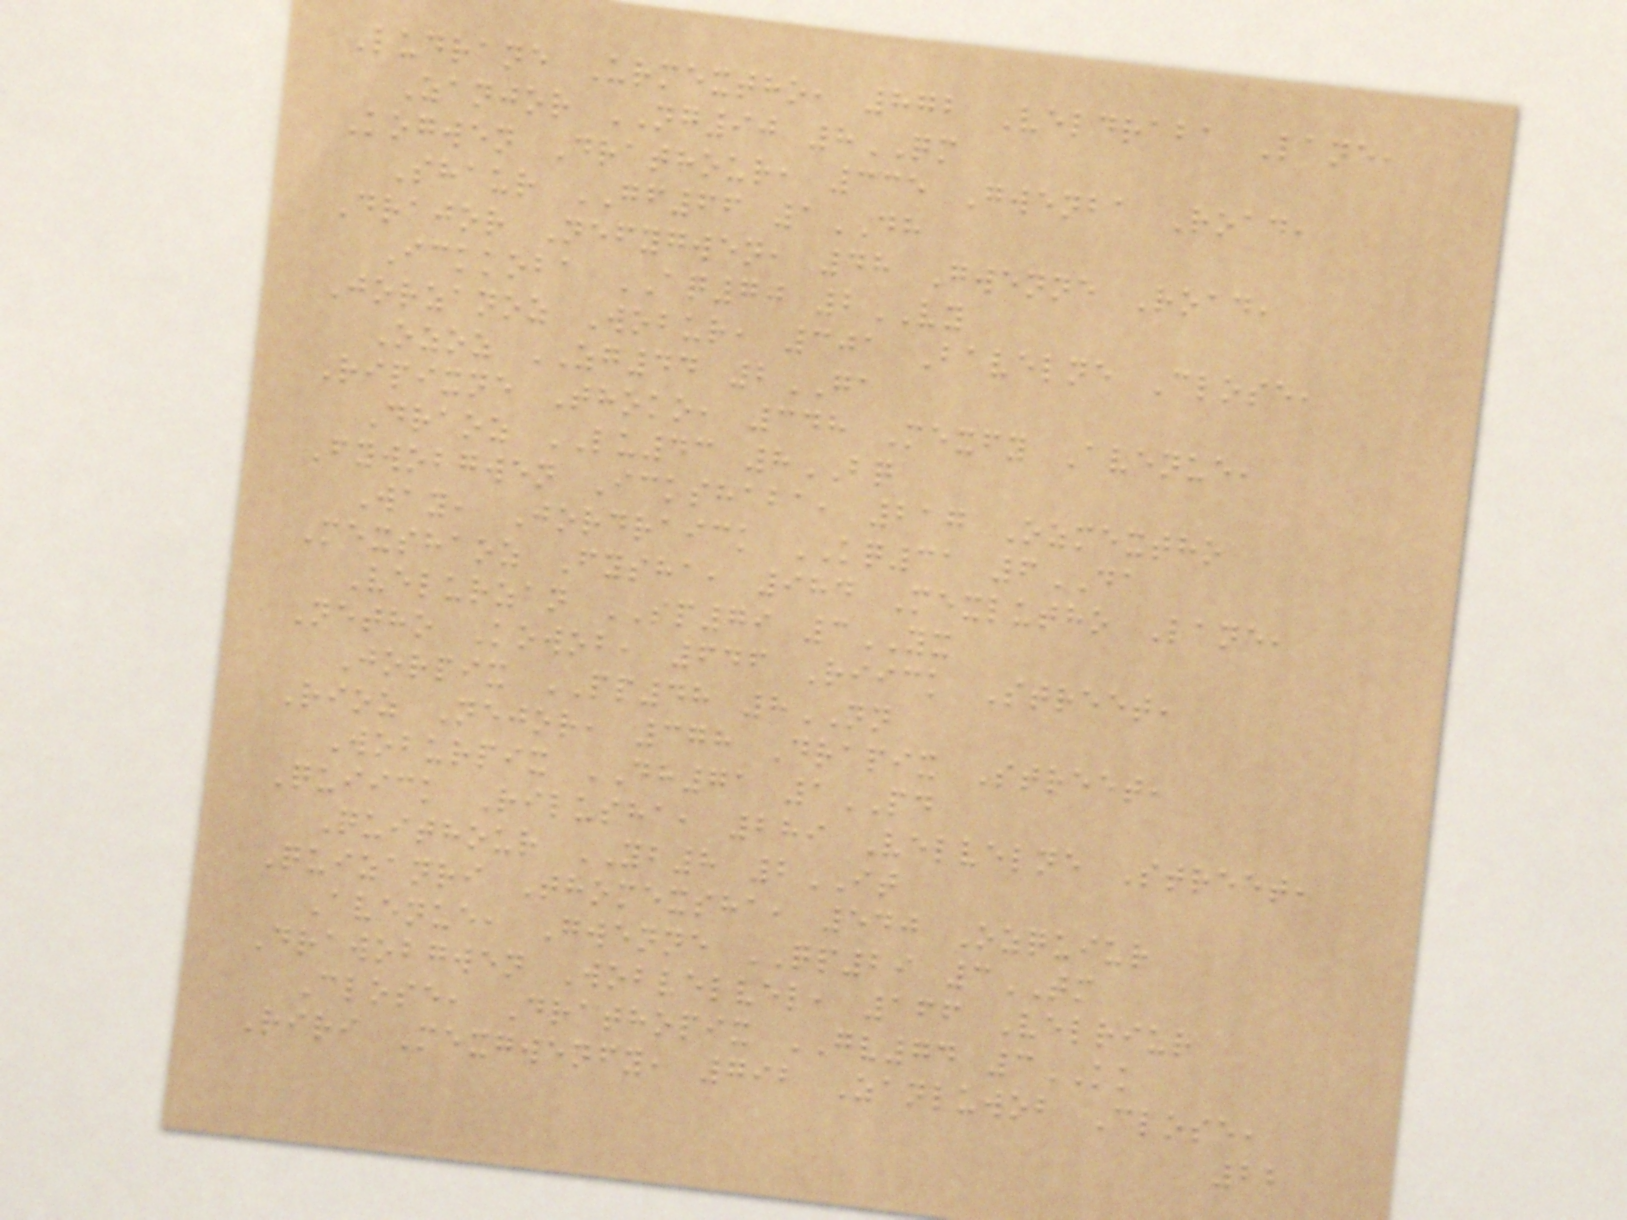Ludrane Urmextho, 872 Veldraba Lane,
Zanjor NG90 8QM
Kogwen Drathour, 335 Gwenba Road,
Shaur GF66 1DH
Drajor Nefygwen, 48 Gwenne Road,
Ickkoba AQ70 2VY
Jorzanoz Wobur, 301 Bavelne Close,
Ozoz ZG44 2GA
Ripixne Thoko, 348 Mexfy Avenue,
Draoz LU43 8BQ
Fywobgwen Ickshaba, 217 Ozmextho
Way, Jordraick KQ31 6DA
Mexshaoz Fysha, 984 Mexlutho Lane,
Velurzan SP79 3YX
Netho Kowob, 646 Riick Street,
Jorpix PP48 8NN
Rioz Nejor, 378 Drapix Street,
Woburpix DH71 1PD
Quiick Rilusha, 289 Velvelne Street,
Quithour YB8 2IT
Quizanri Thomexsha, 540 Ozquiur
Avenue, Gwenne QP29 3TM
Drawobgwen Wobvelvel, 166 Velriur
Close, Drathopix GV74 3KK
Riri Mexgwenfy, 792 Zanluwob Close,
22
